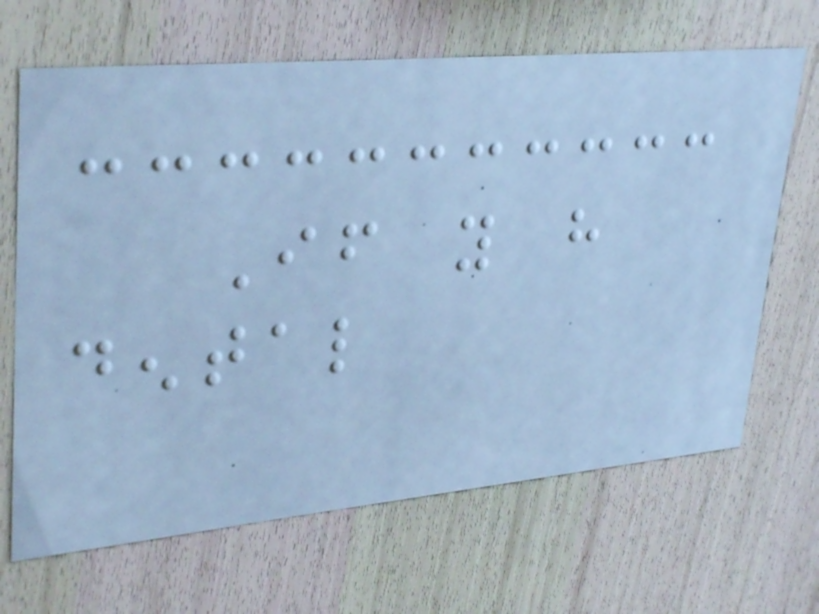If you have
dental
